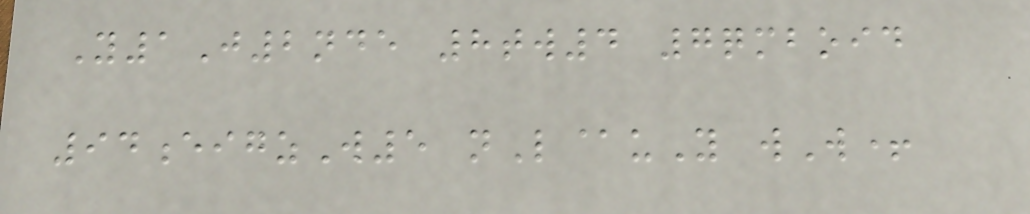Y1J2nde 8tw4 7qmboid
94eigzW5 nL@uY wW+
